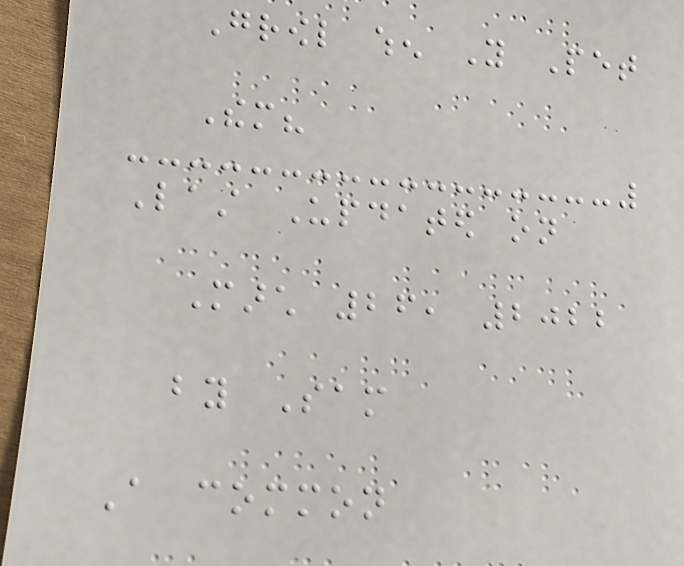Growl when You Pet
Them?
Last Updated on
March 26, 2022
by Sam
A common
